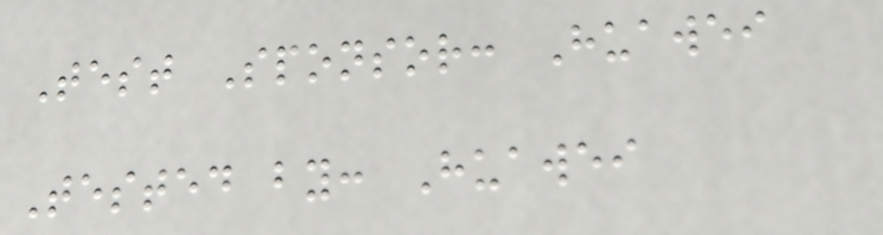Test Sponsor: Huawei
Tested by: Huawei
